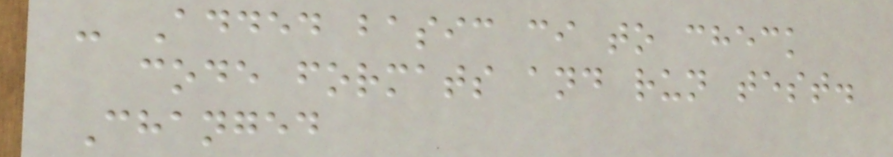- Added basic ci to check
code formats and run test.
Changed
